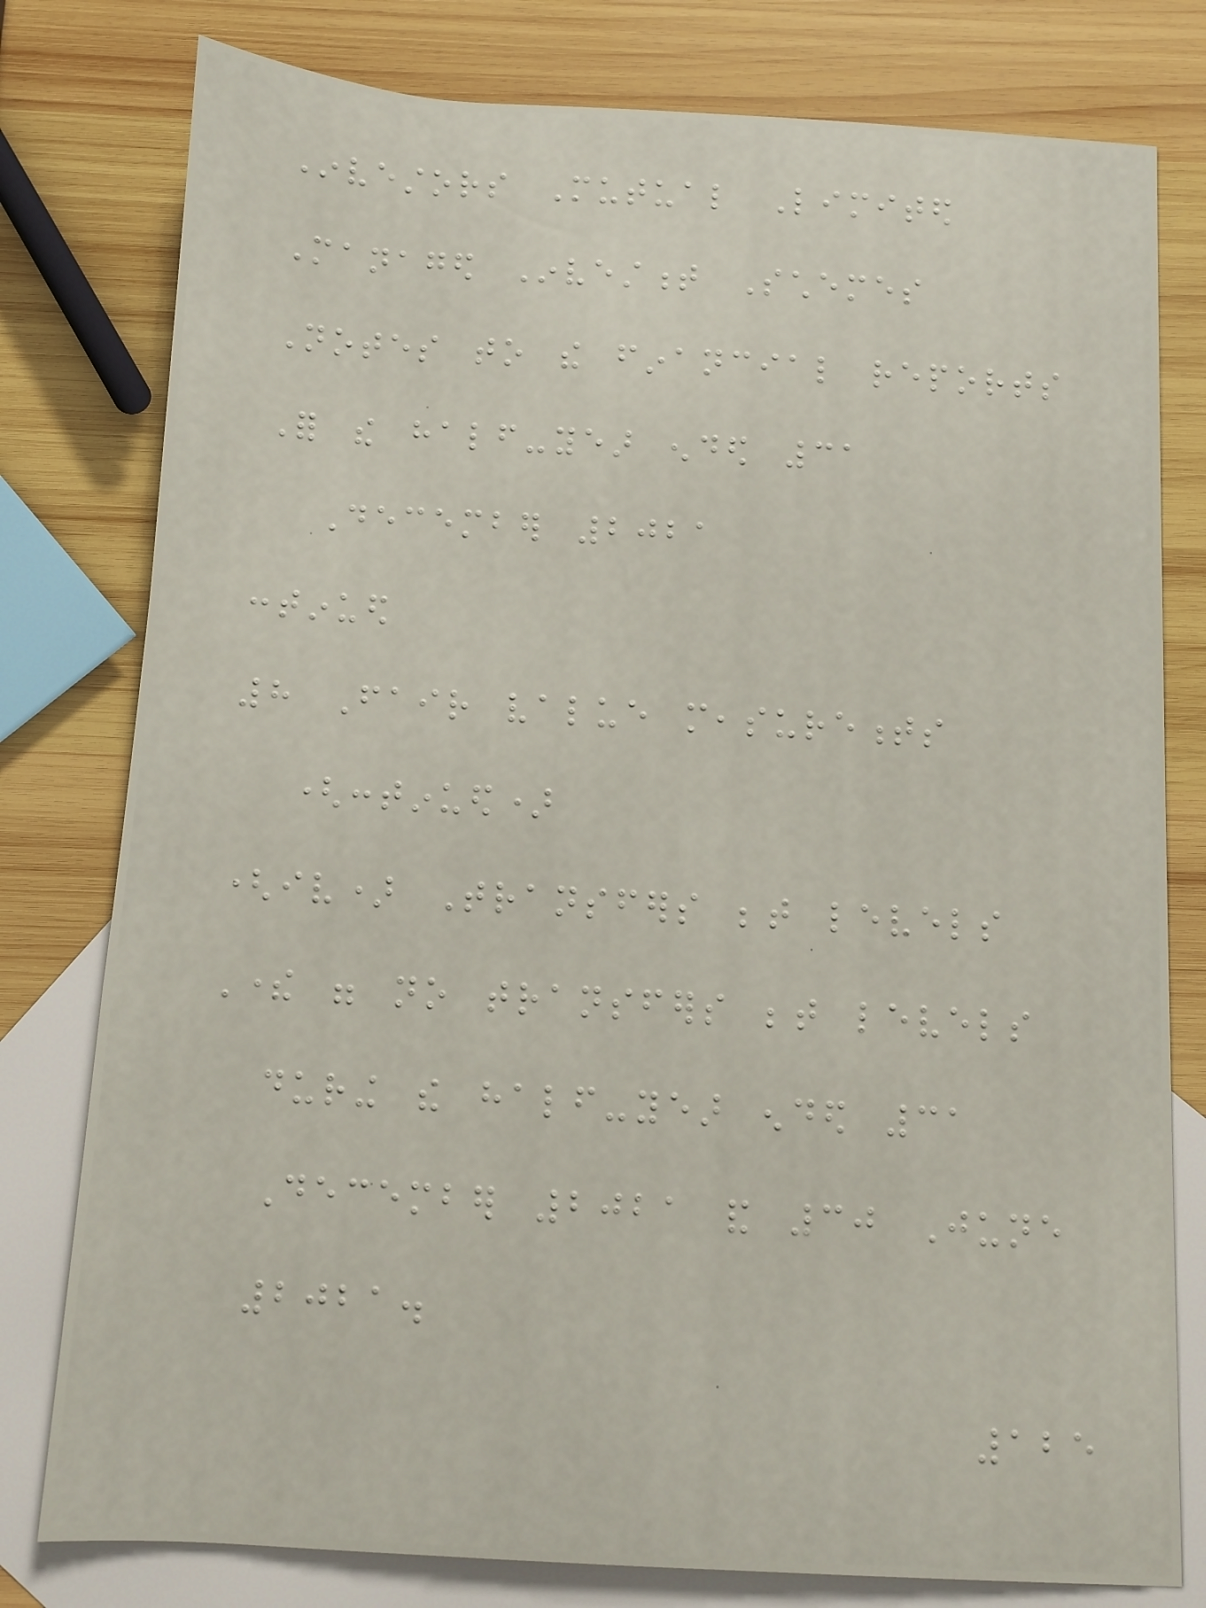Investors Mutual Limited
Managed Investment Schemes
Notes to the financial reports
For the half-year ended 31
December 2021
continued
8 Fair value measurements
(continued)
(iv) Transfers between levels
There were no transfers between levels
during the half-year ended 31
December 2021 and 30 June
2021.
125
